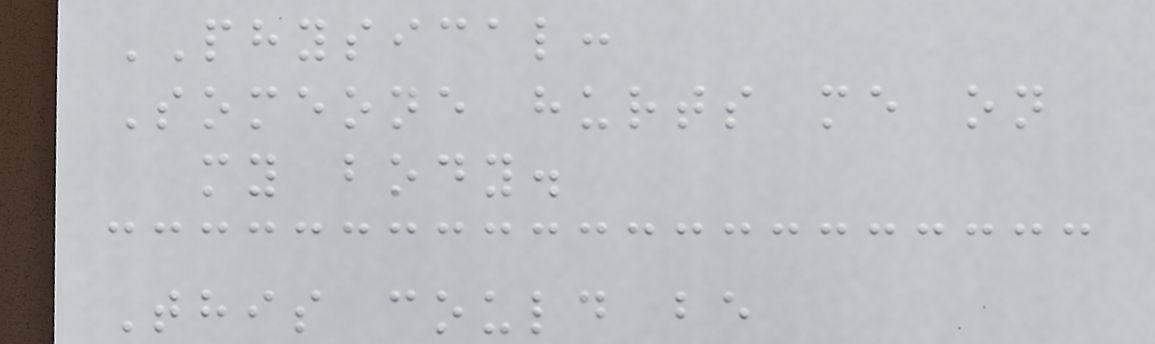PHYSICAL:
Someone hurts me on
my body.
This could be
